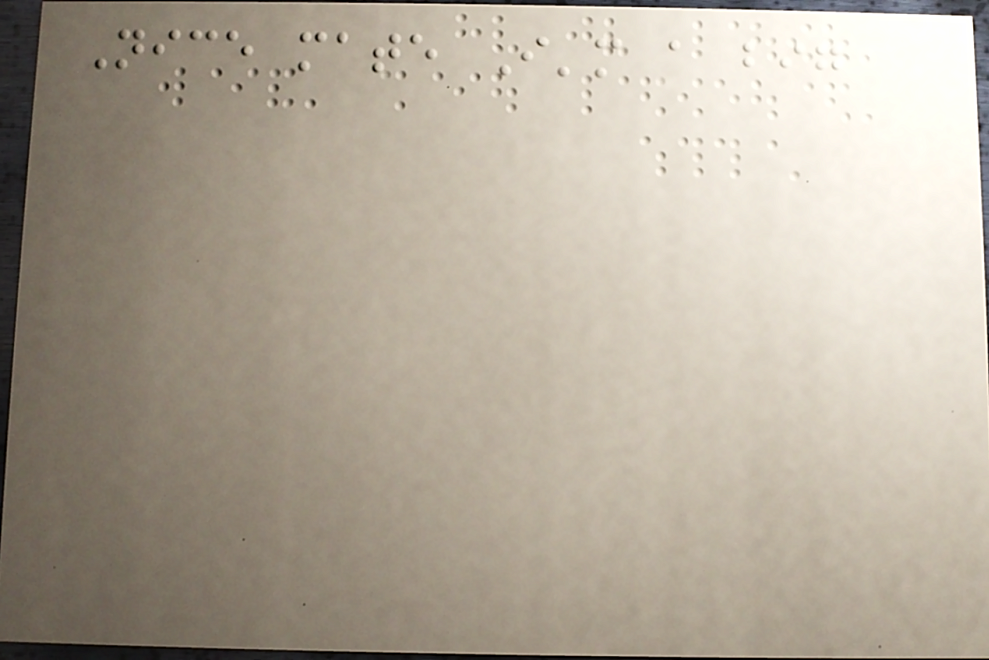Nice mate I'm a big
